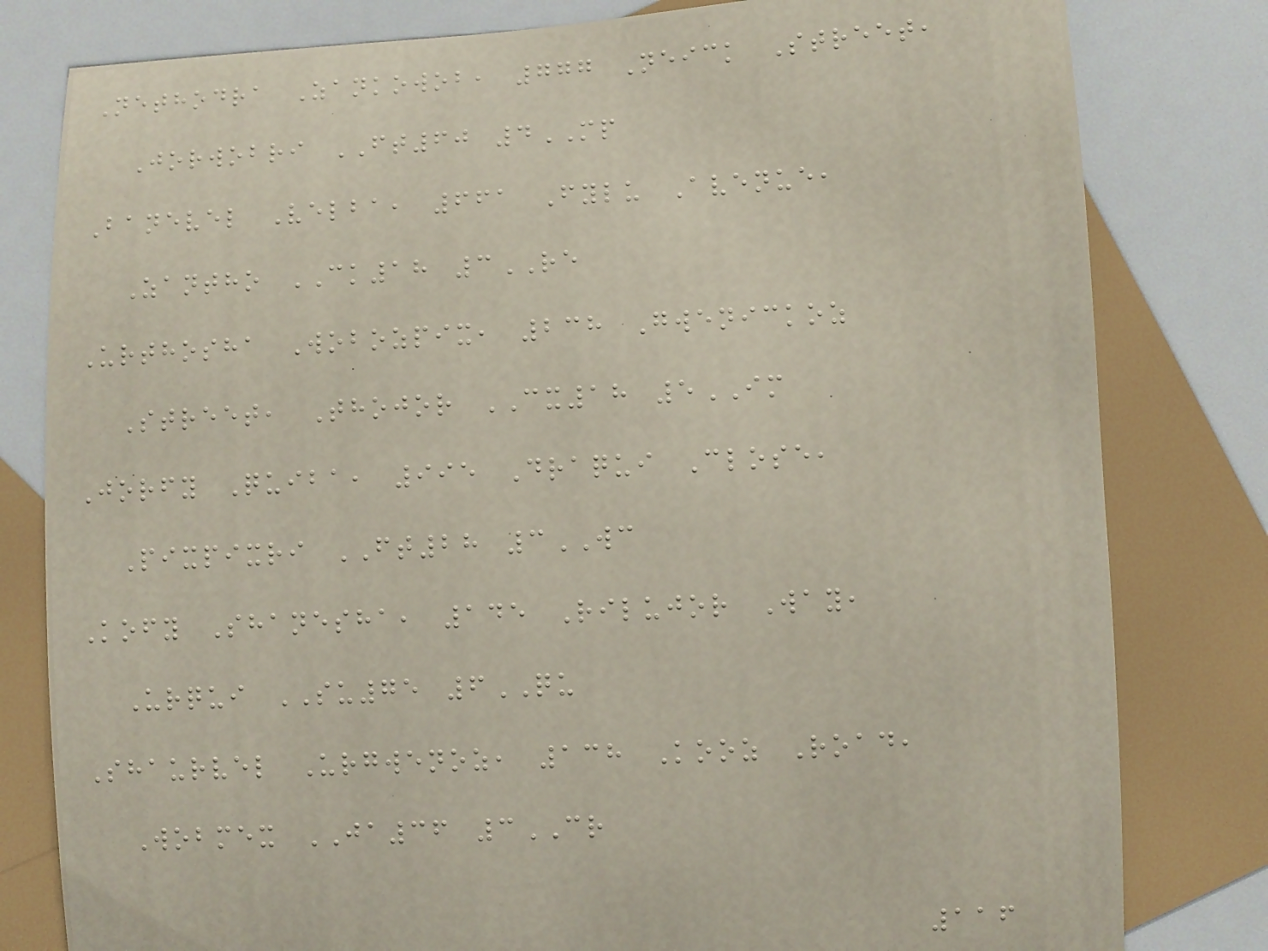Nethodra Zankowob, 777 Neick Street,
Jorwobri FT60 4MP
Banevel Velba, 661 Fylu Avenue,
Zantho CK18 3RE
Urthosha Wobozpix, 238 Gwenickoz
Street, Thojor CX18 5IM
Jorfy Quiba, 995 Draqui Close,
Pixpixri FT28 3WC
Kofy Shanesha, 145 Rilujor Way,
Urqui SU75 6QU
Shaurvel Urgwenoz, 138 Kooz Road,
Wobmex JA36 3CR
116
